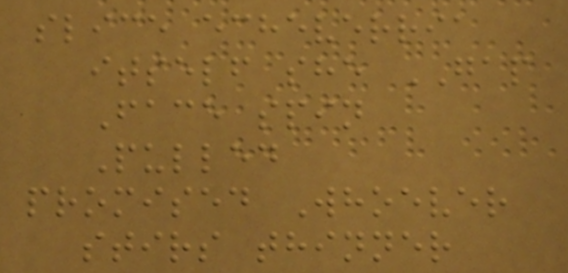slice echeverria
itself she GAP
Face spin
Pulled
promised Whoever
stirs thinner
